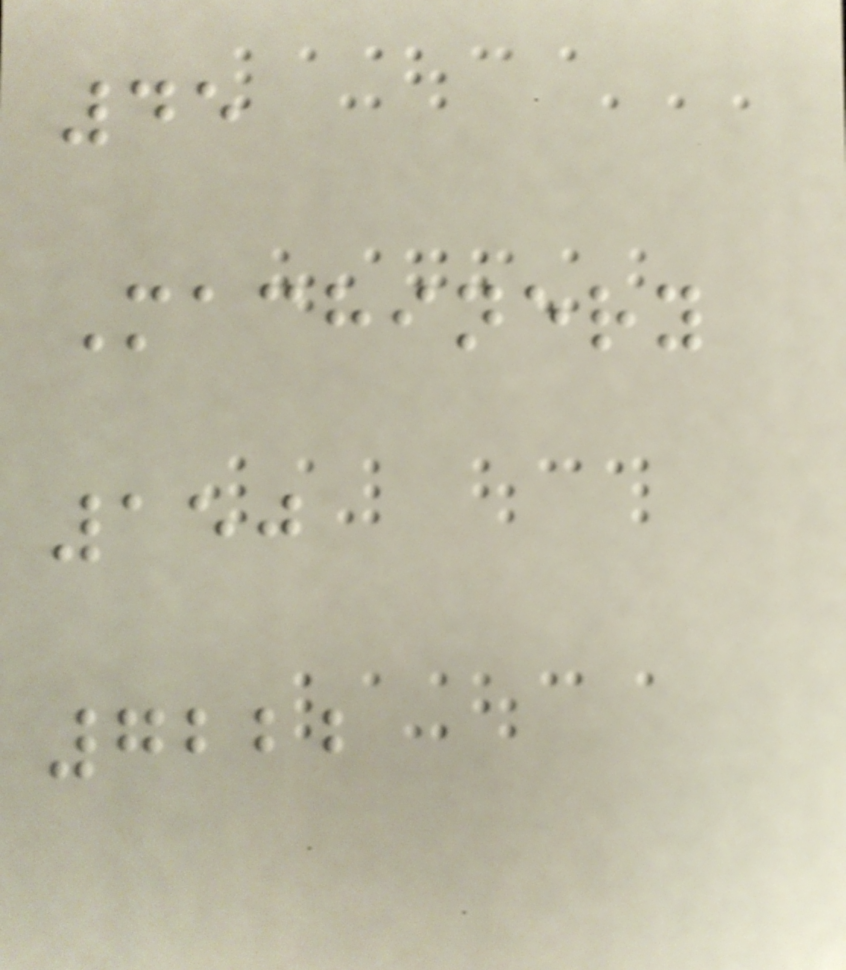45
Machinery
150
7222
